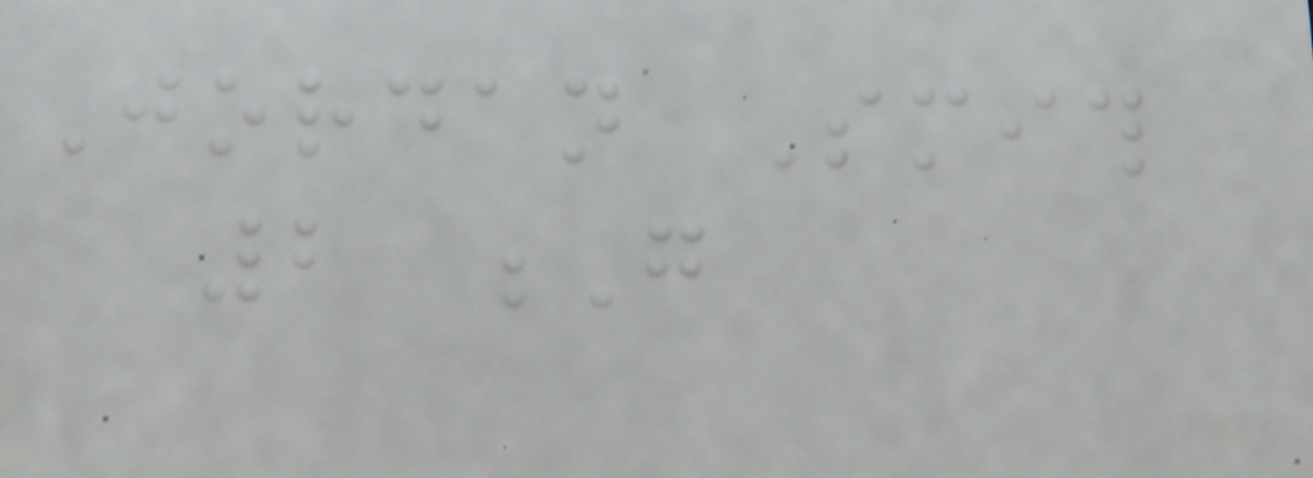Jordan Smith
2 G
